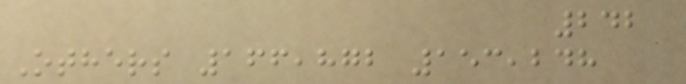242
Others 166,872 153,248
